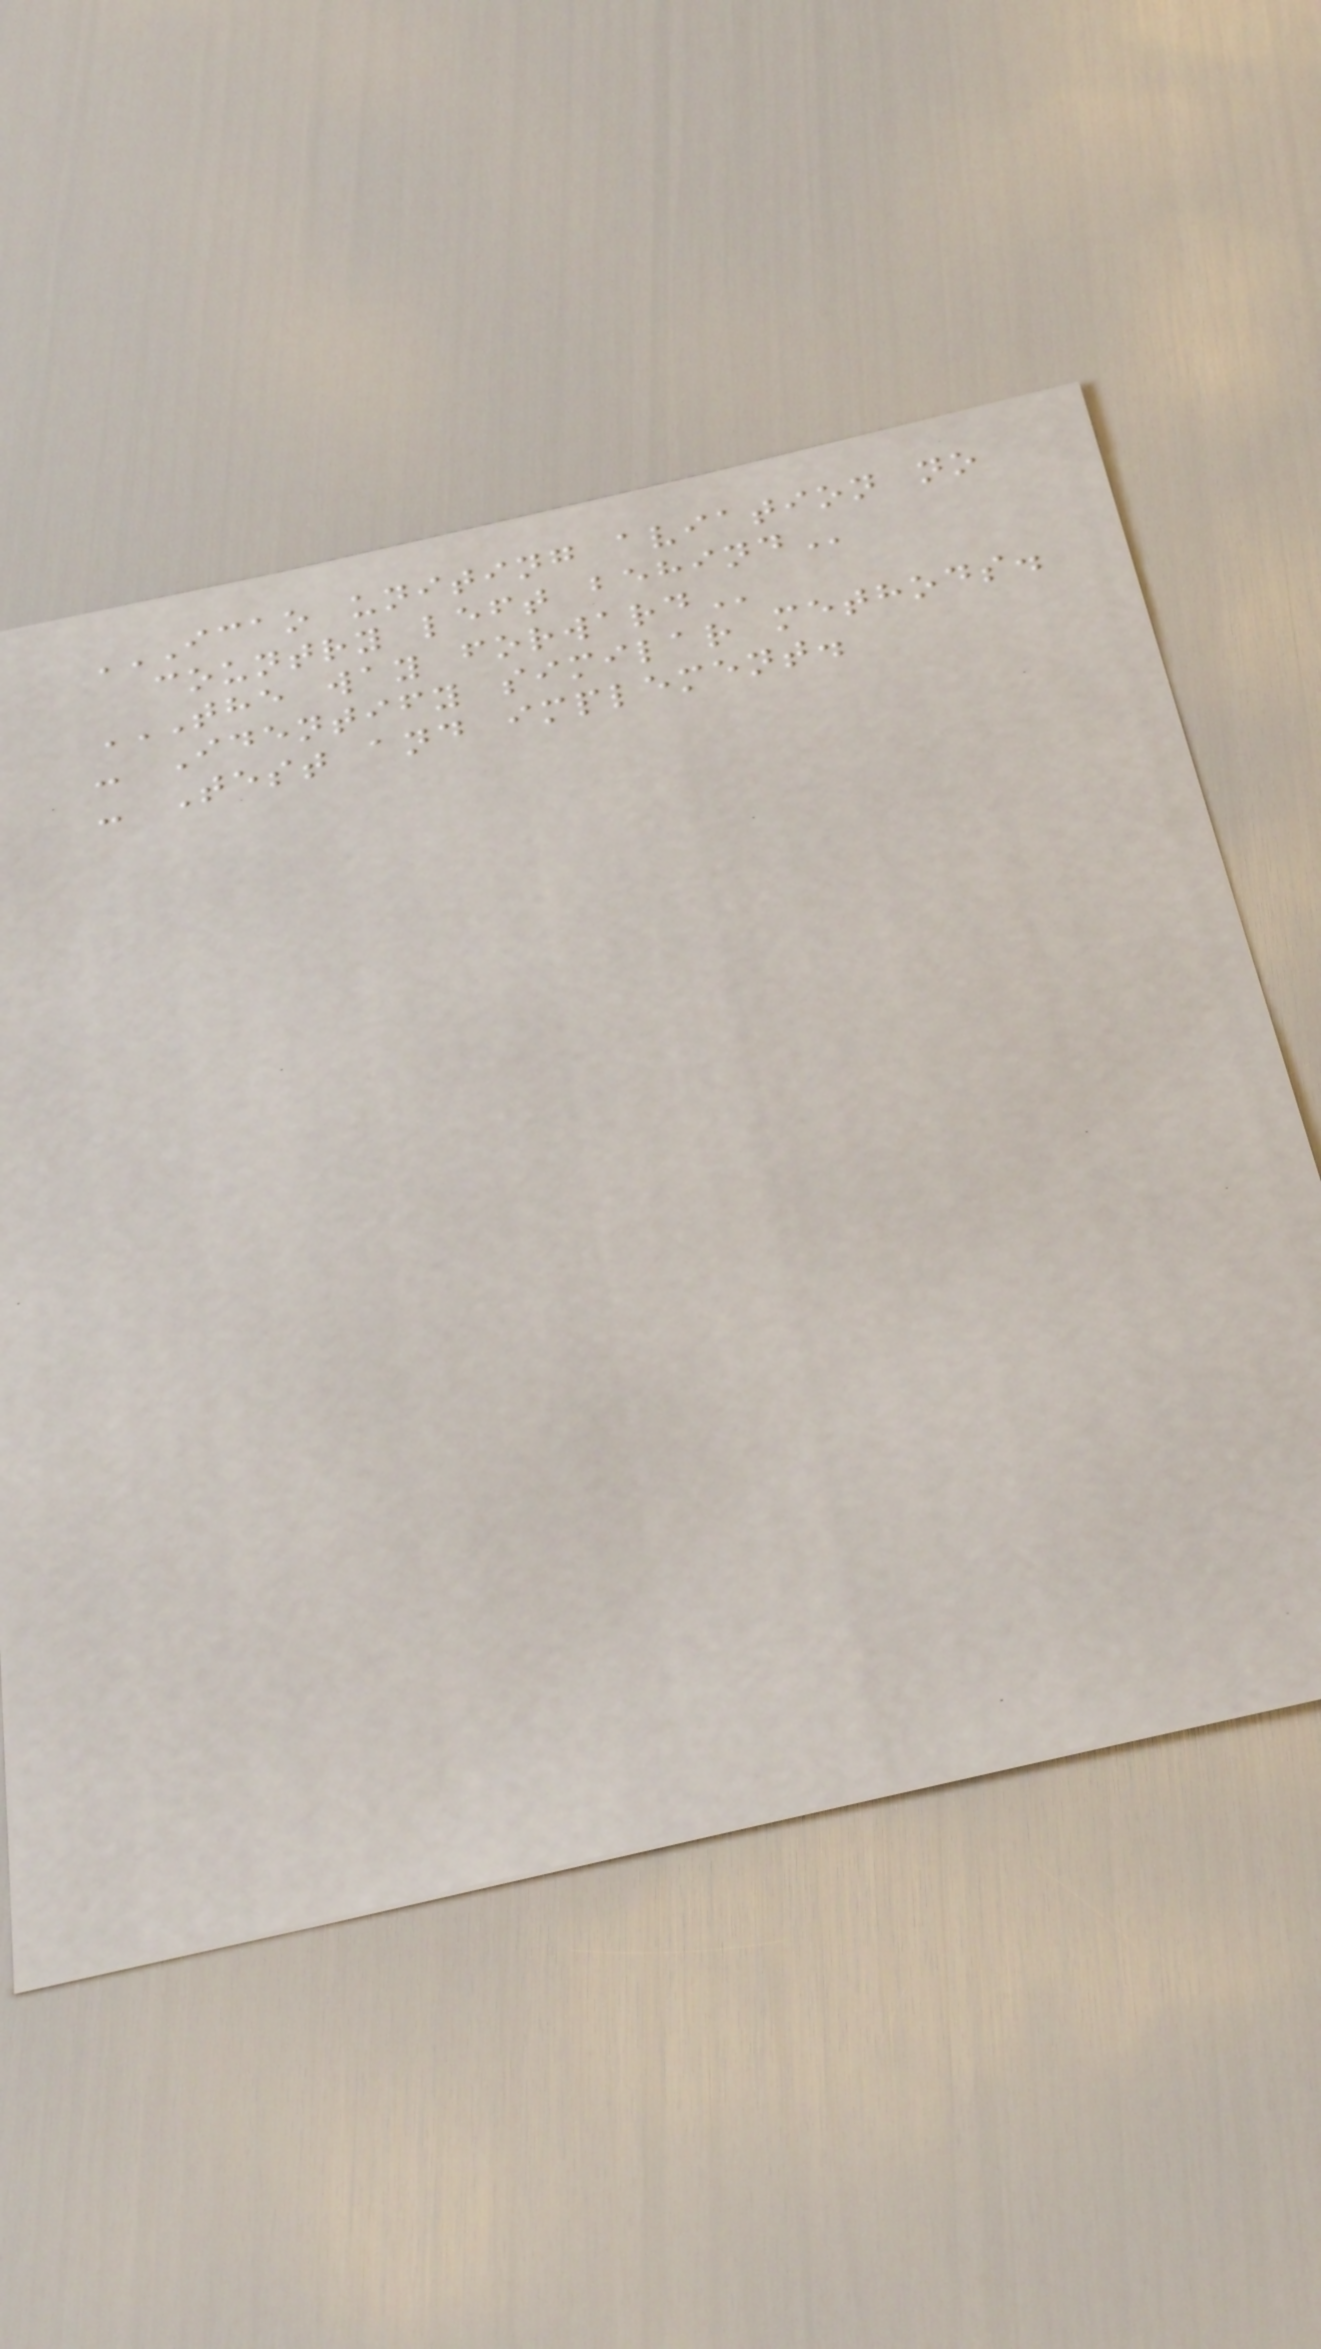ICAO UNITING AVIATION NO
COUNTRY LEFT BEHIND
THE WAY FORWARD
- Identify similar methods.
- Test and implement.
